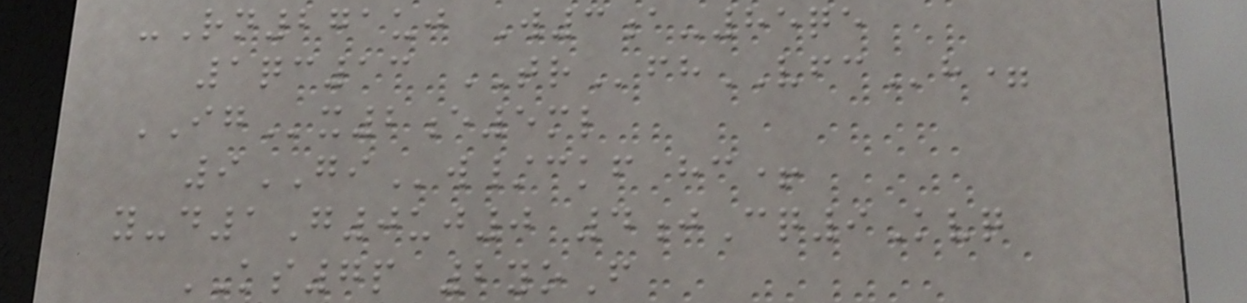-Rn271uj W3a-85qe
1qc13 TRfhVFCh=
IGx2e5ml
9GIw/ckf hc+
y-d1G0uj0 4jCq9Kvq
KS7p 2yoF
